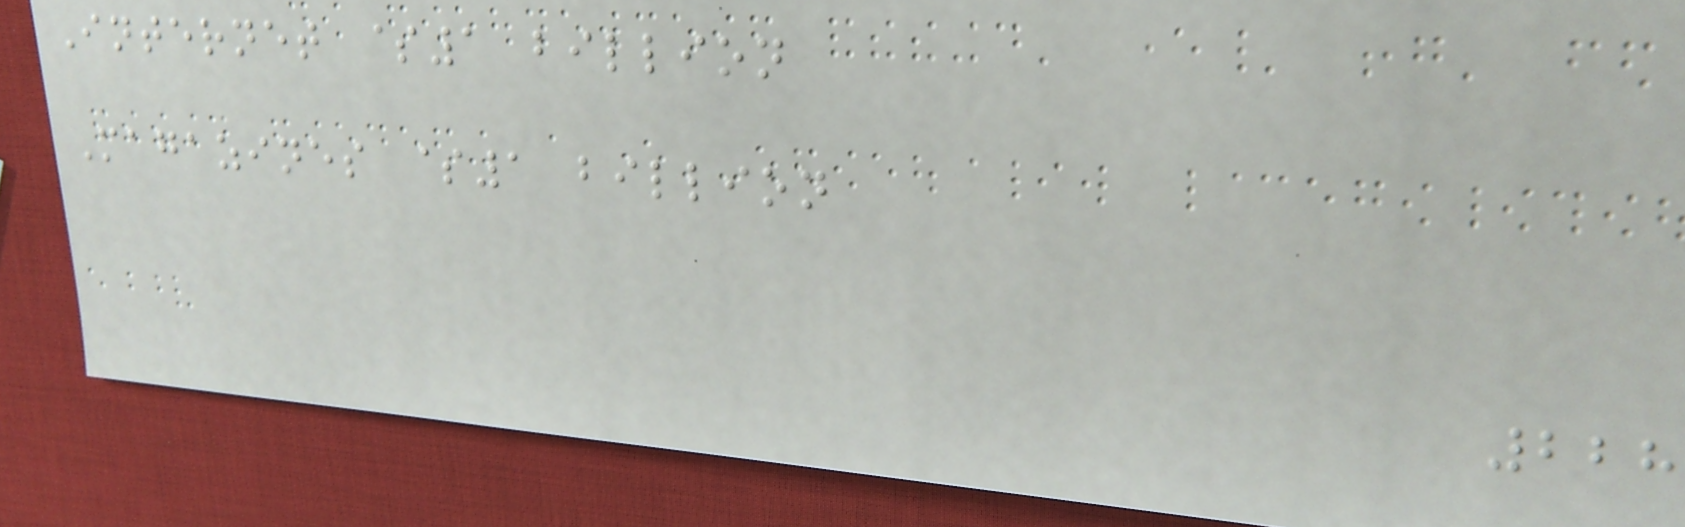Internet $1 billion
Magazines $1 billion
228
